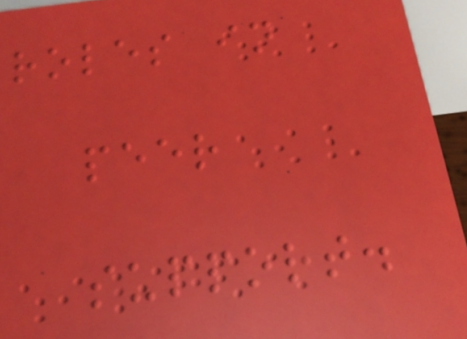roles in
peer
support.
